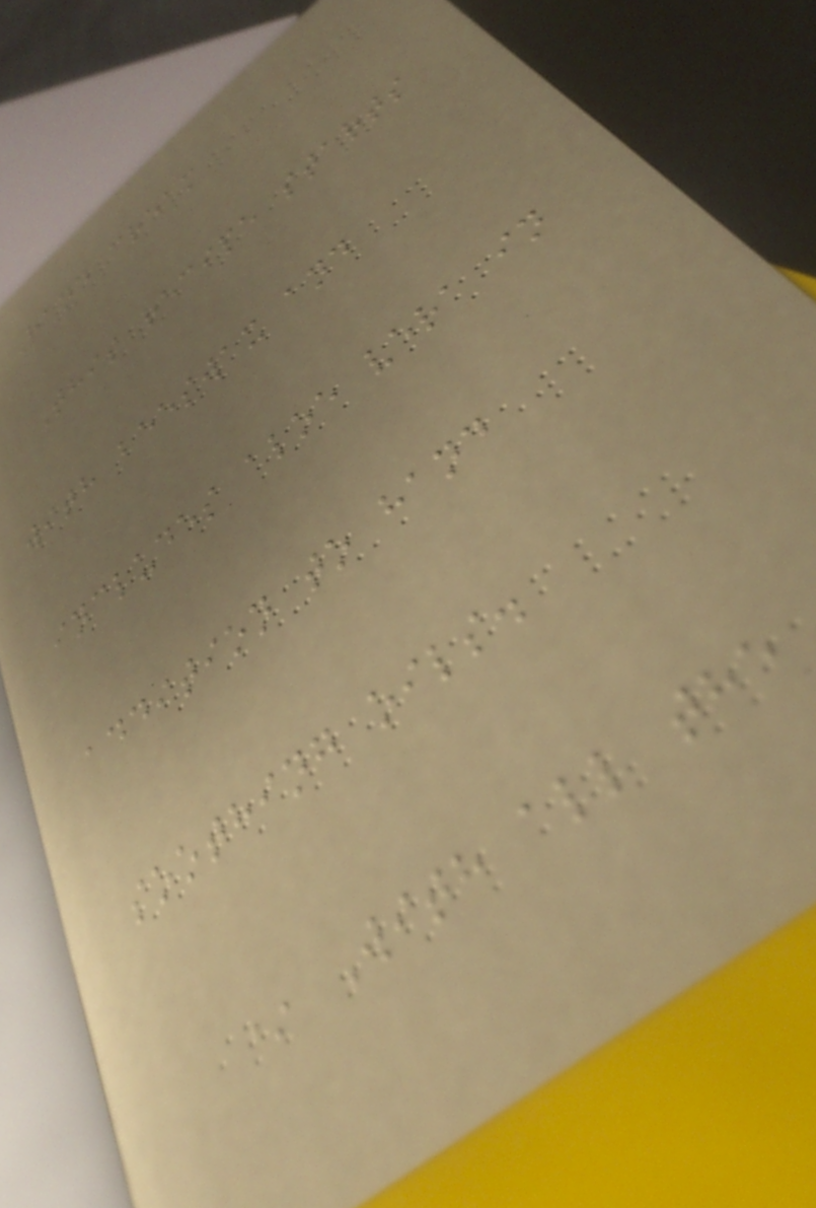Hand cream
This recipe starts
with beeswax and
includes aloe vera in
addition to hand
soothing oils.
* With all the
